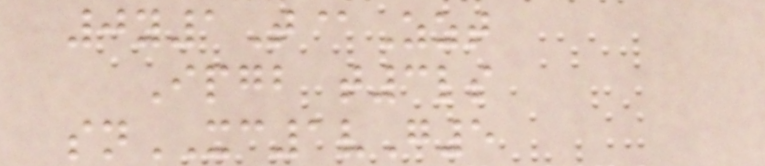0y1T@Zzt
Ipgb t3ls
snXC1vG5
